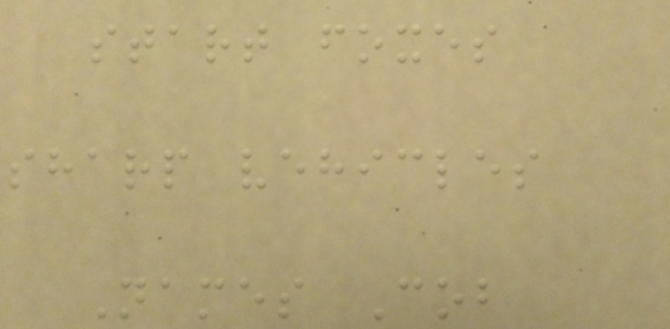start foxes
sharp vehicles
Names Cob
